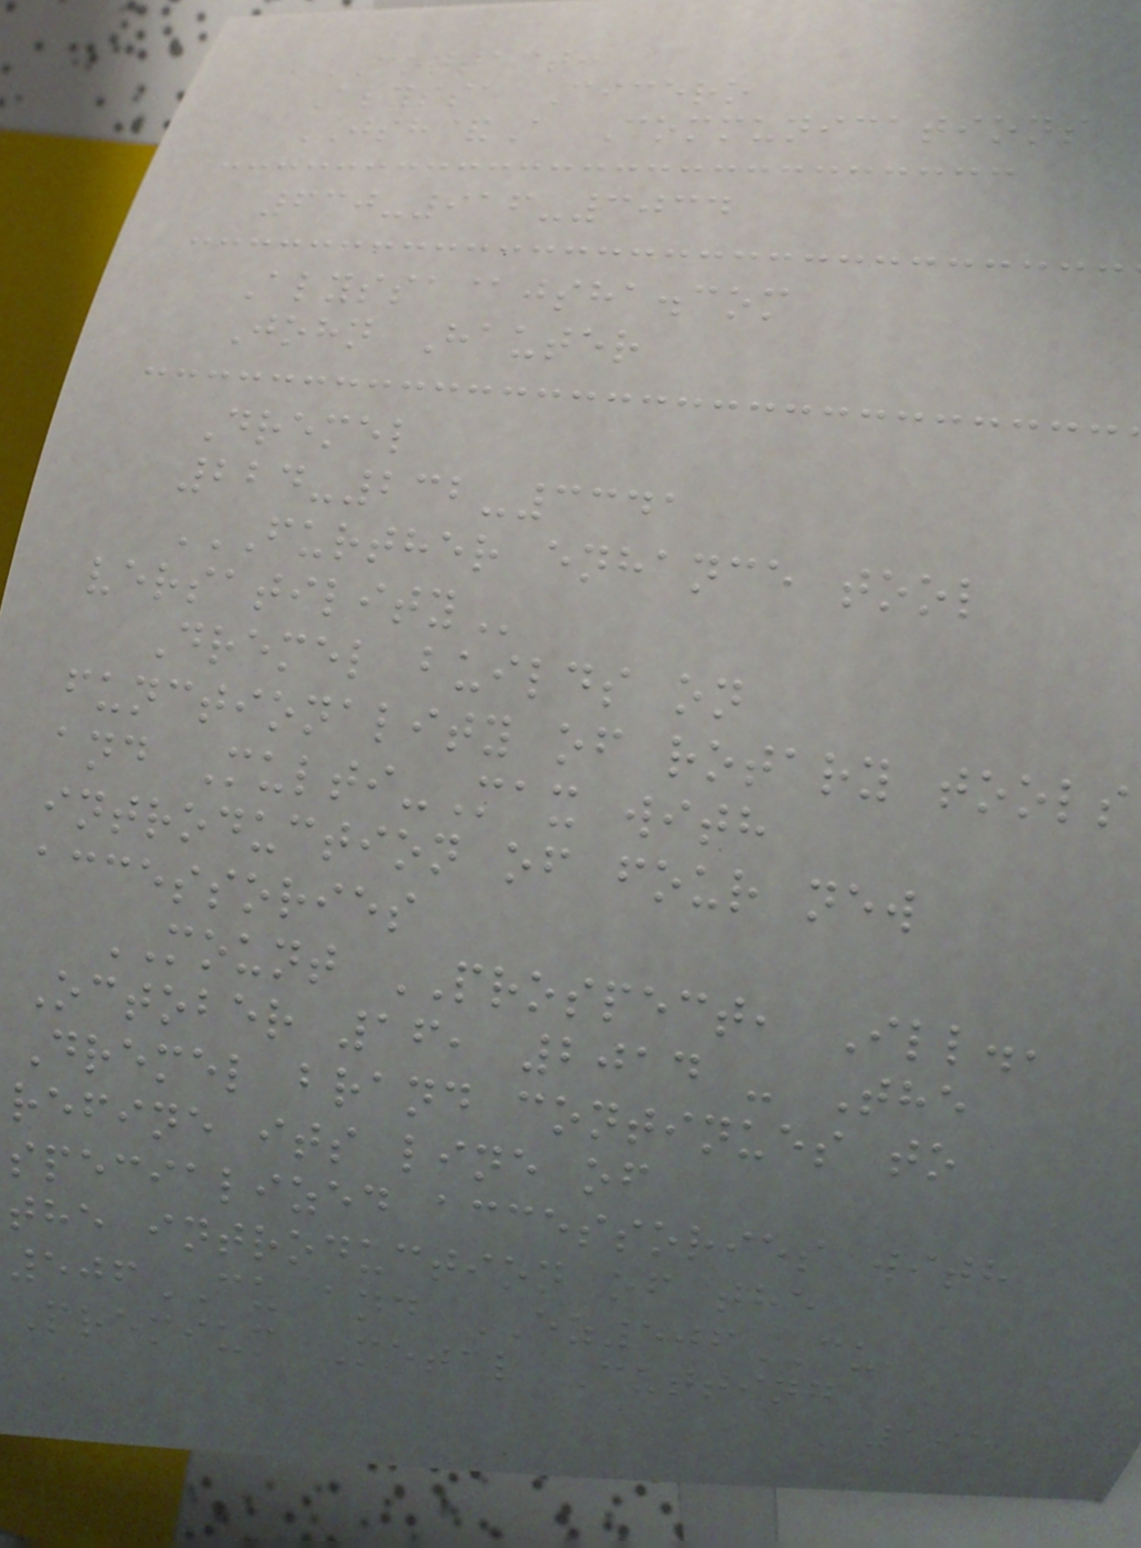CONTACT:
Alyssa Cicero
JSH&A Communications
630-916-3034
Alyssa@jsha.com
John Hauter
Dremel
224-232-3341
FURTHER ENHANCE TOOL
VERSATILITY
Dremel builds on
functionality of rotary tools
and Multi-Max with
introduction of four new
accessories
MOUNT PROSPECT, Ill.,
October 16, 2014 - The
Dremel brand continues to
refine its line of
specialized accessories with
the introduction of the
506CU and EZ506CU
Premium Metal Cutting
195
